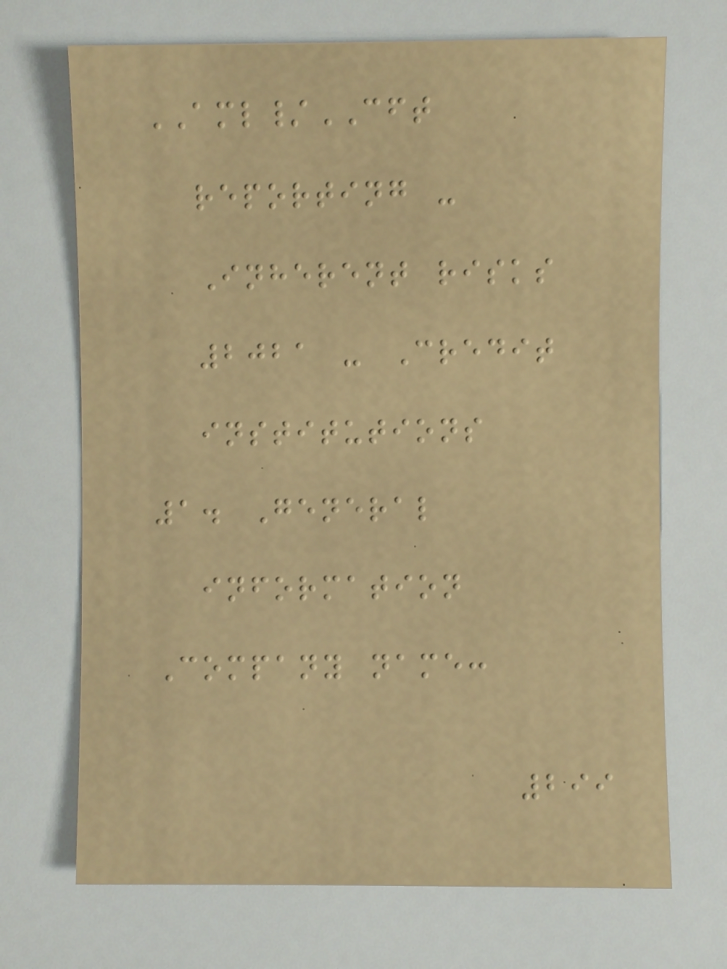AML/CFT
reporting -
Inherent risks
2021 - Credit
institutions
1. General
information
Company name:
299
